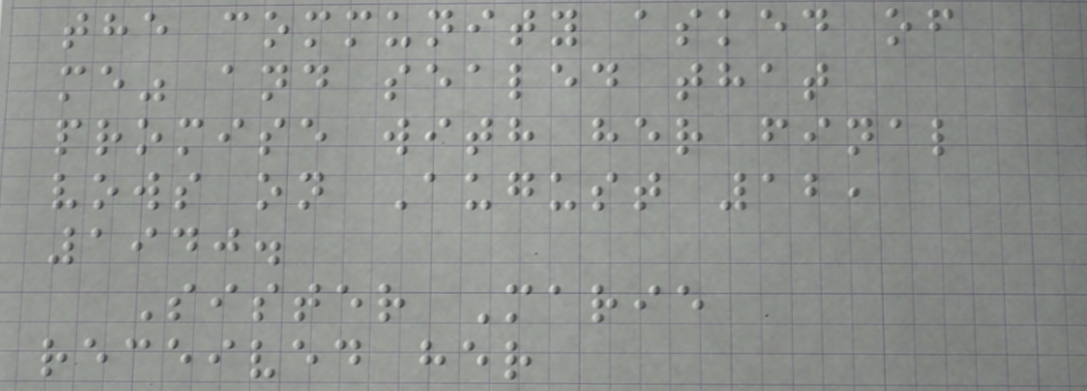the community asked of
me" and sealed that
promise with her final
vows on August 12,
1940.
Sister Marie
received her
